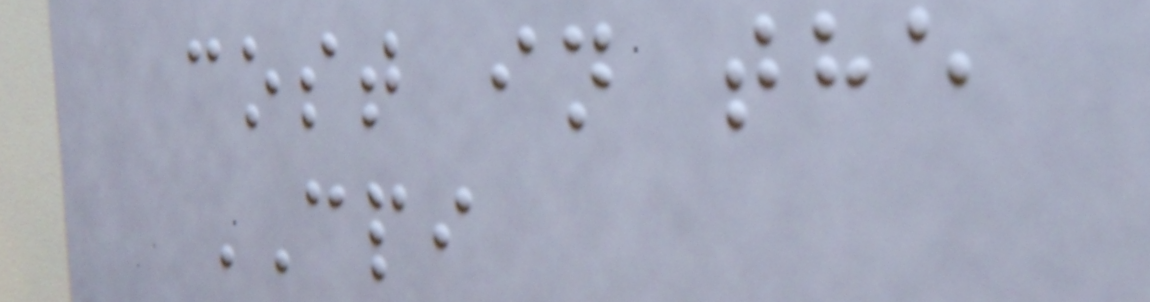cost in the
CPI
